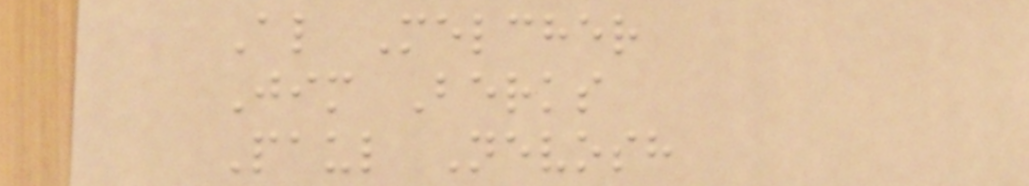Al Melcher
Jim Berks
Paul Nevosh
